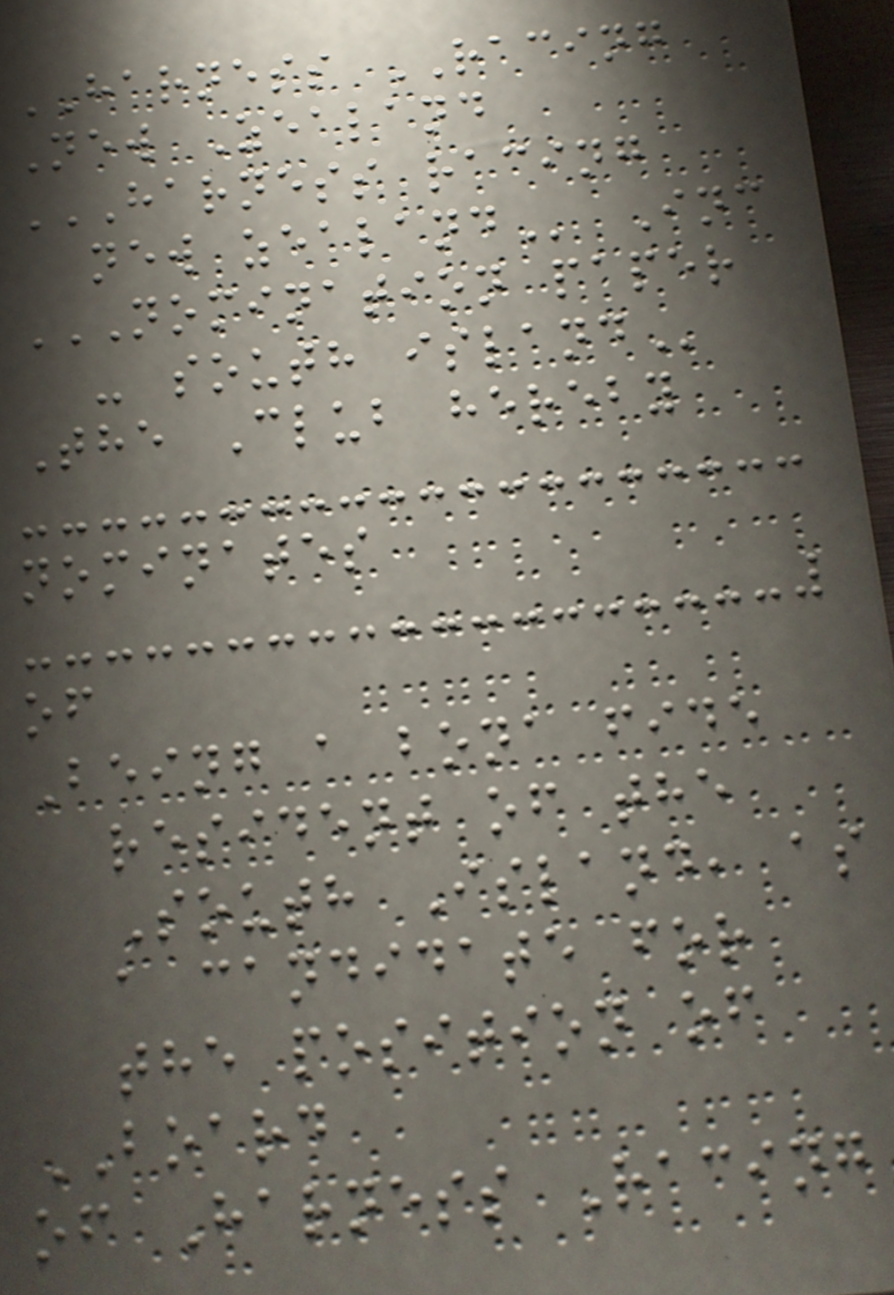HARNESS RACING
New Zealand
HARNESS RACING
NEW ZEALAND Inc
NOMINATION PAPER
- SOUTH ISLAND
The Club hereby
nominates
of
Being a bona fide
resident of the
South Island, as
a candidate for
the position of
BOARD
of Harness Racing
